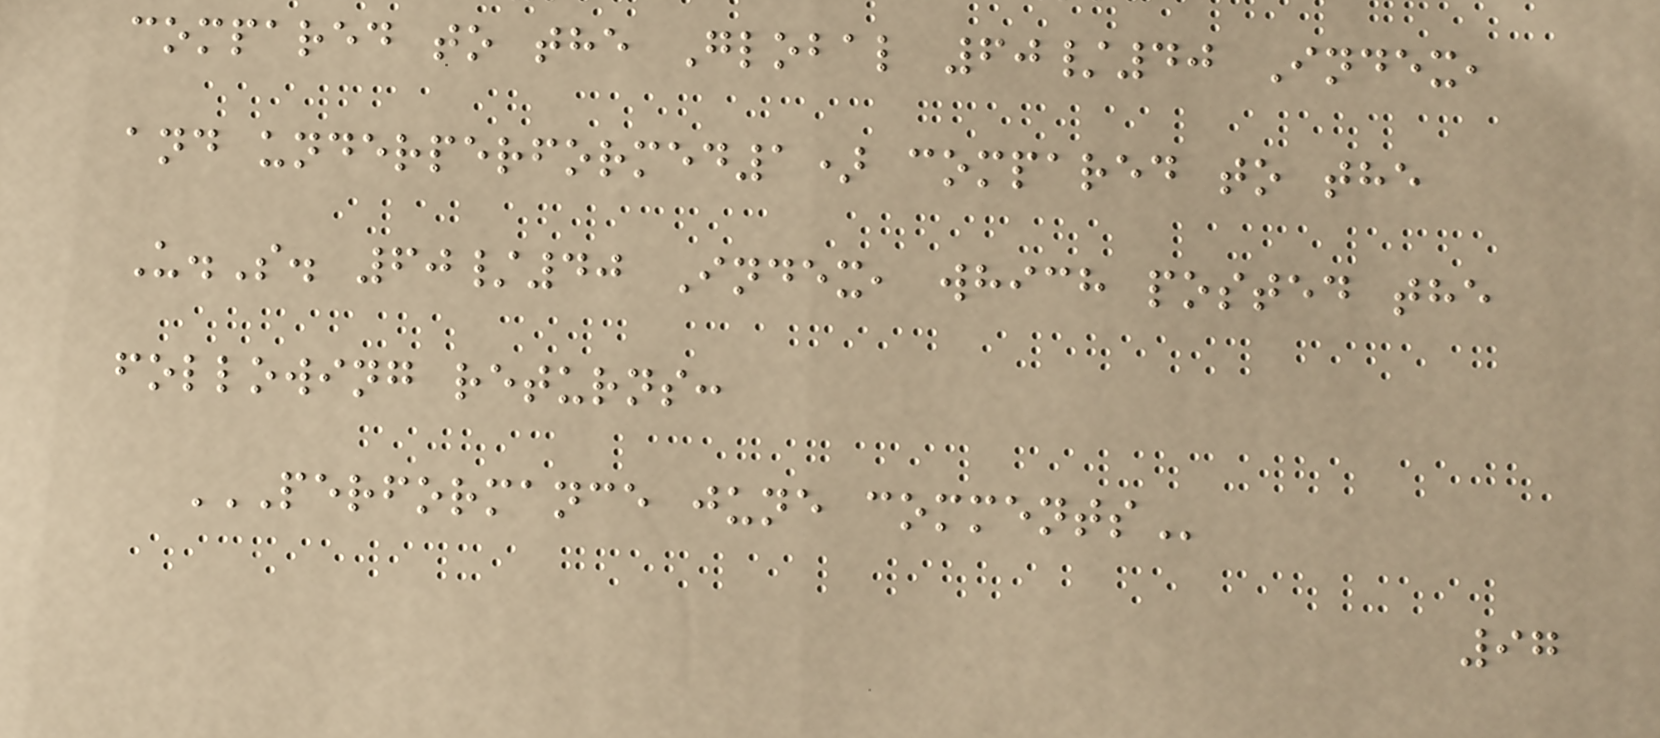compared to the Global 60/40 Index,
and underperformed1) compared to the
U.S. 60/40 Index, which posted the
following returns:
PERFORMANCE JUNE COMMENTS
97
